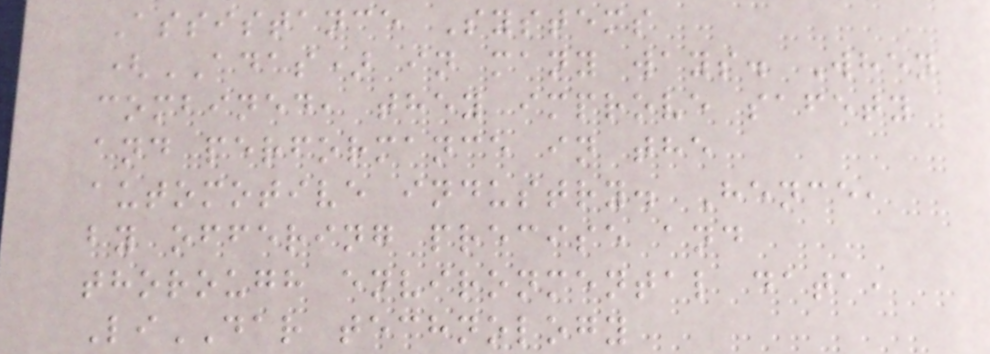Assistance Systems
(ADAS) in many ways. When
combined, they improve safety
and performance in the
automotive industry. Hence,
by offering precise and
thorough environmental data,
LiDAR technology
